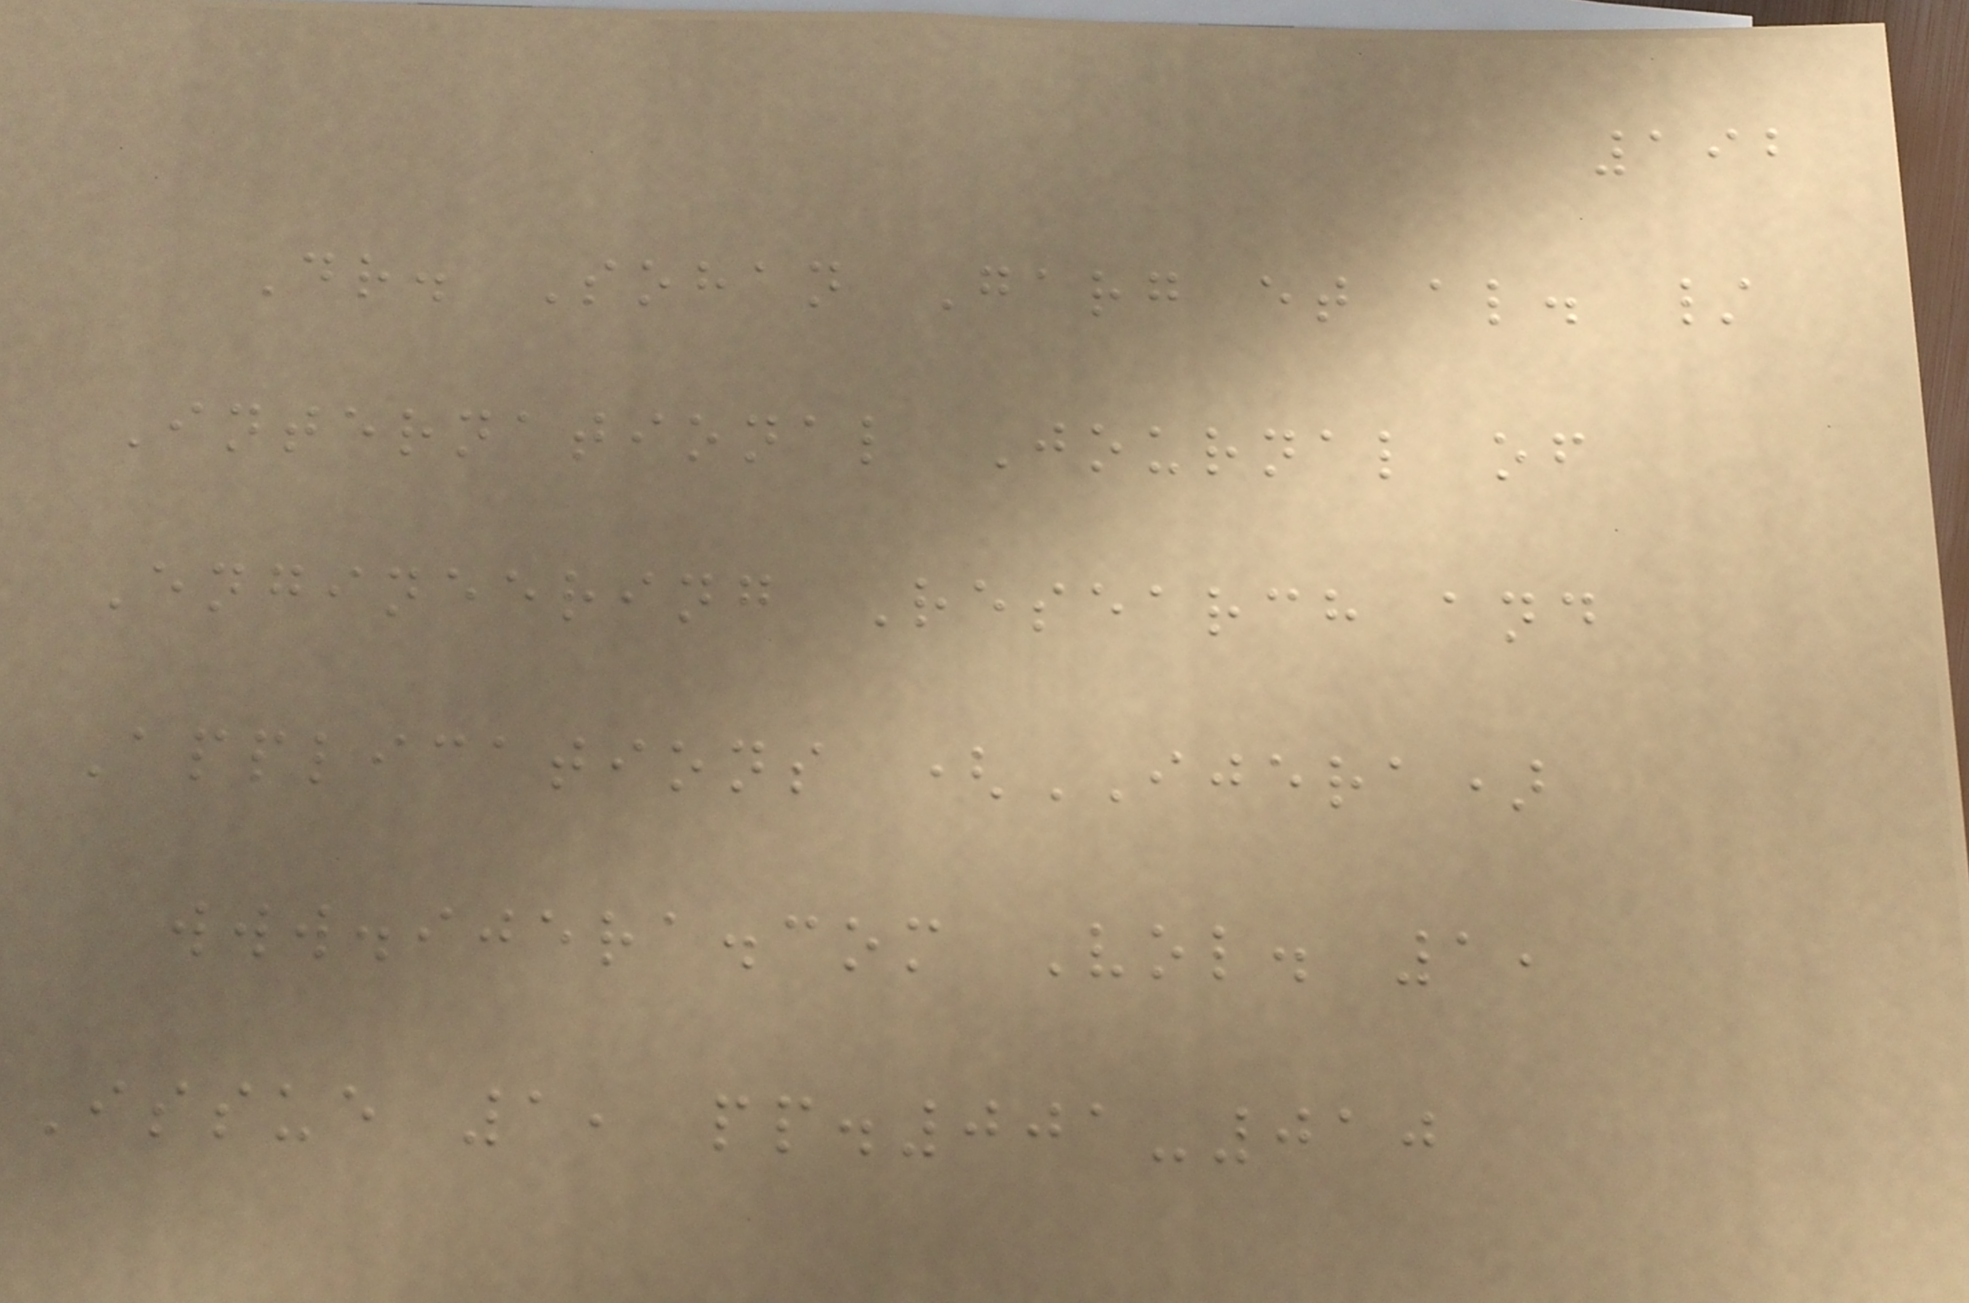192
Dr. Sohan Garg et al. /
International Journal of
Engineering Research and
Applications (IJERA)
www.ijera.com Vol. 1,
Issue 1, pp.001-010
